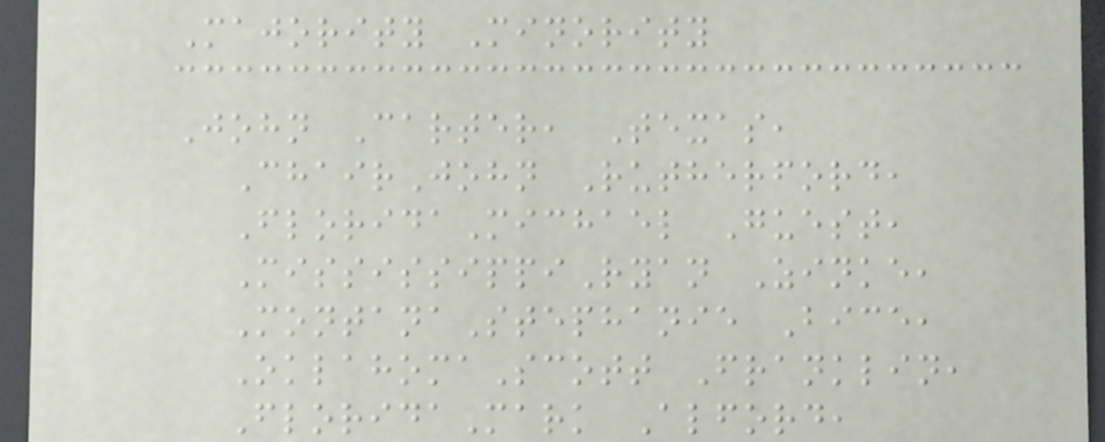Majority Minority
John Carter, Texas,
ChairJohn Rutherford,
FloridaMichael Guest,
MississippiRyan Zinke,
MontanaStephanie Bice,
OklahomaScott Franklin,
FloridaMark Alford,
